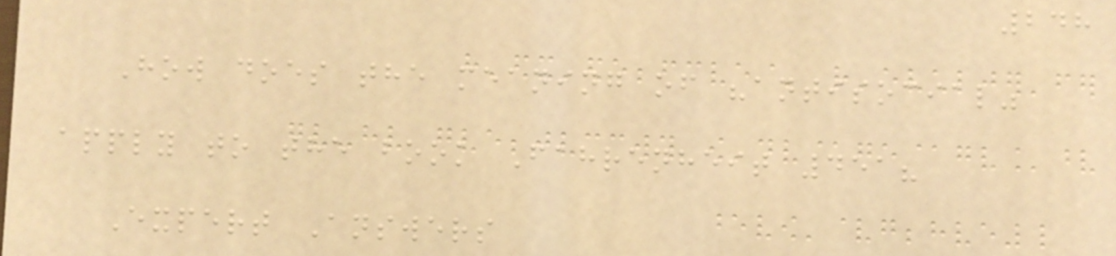248
How does the meaning of "antisocial"
apply to the book Fahrenheit 451?
Expert Answers
